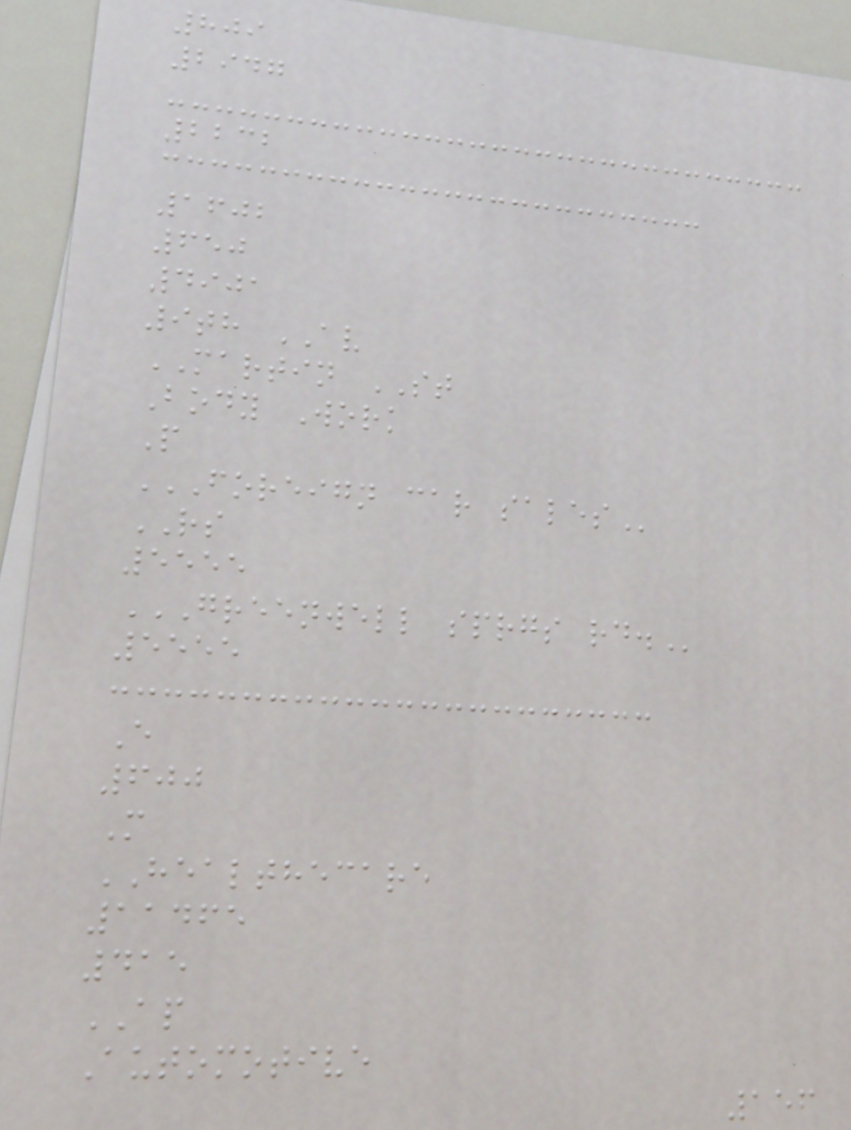809
2947
2232
1602
650
4901
9th AV
MARTIN ST
Body Work
P
FOREIGN CAR SALES
RS
5555
GREENWELL SPRGS RD.
5555
E
600
M
HEALTHECARE
11465
415
AP
Automotive
156
